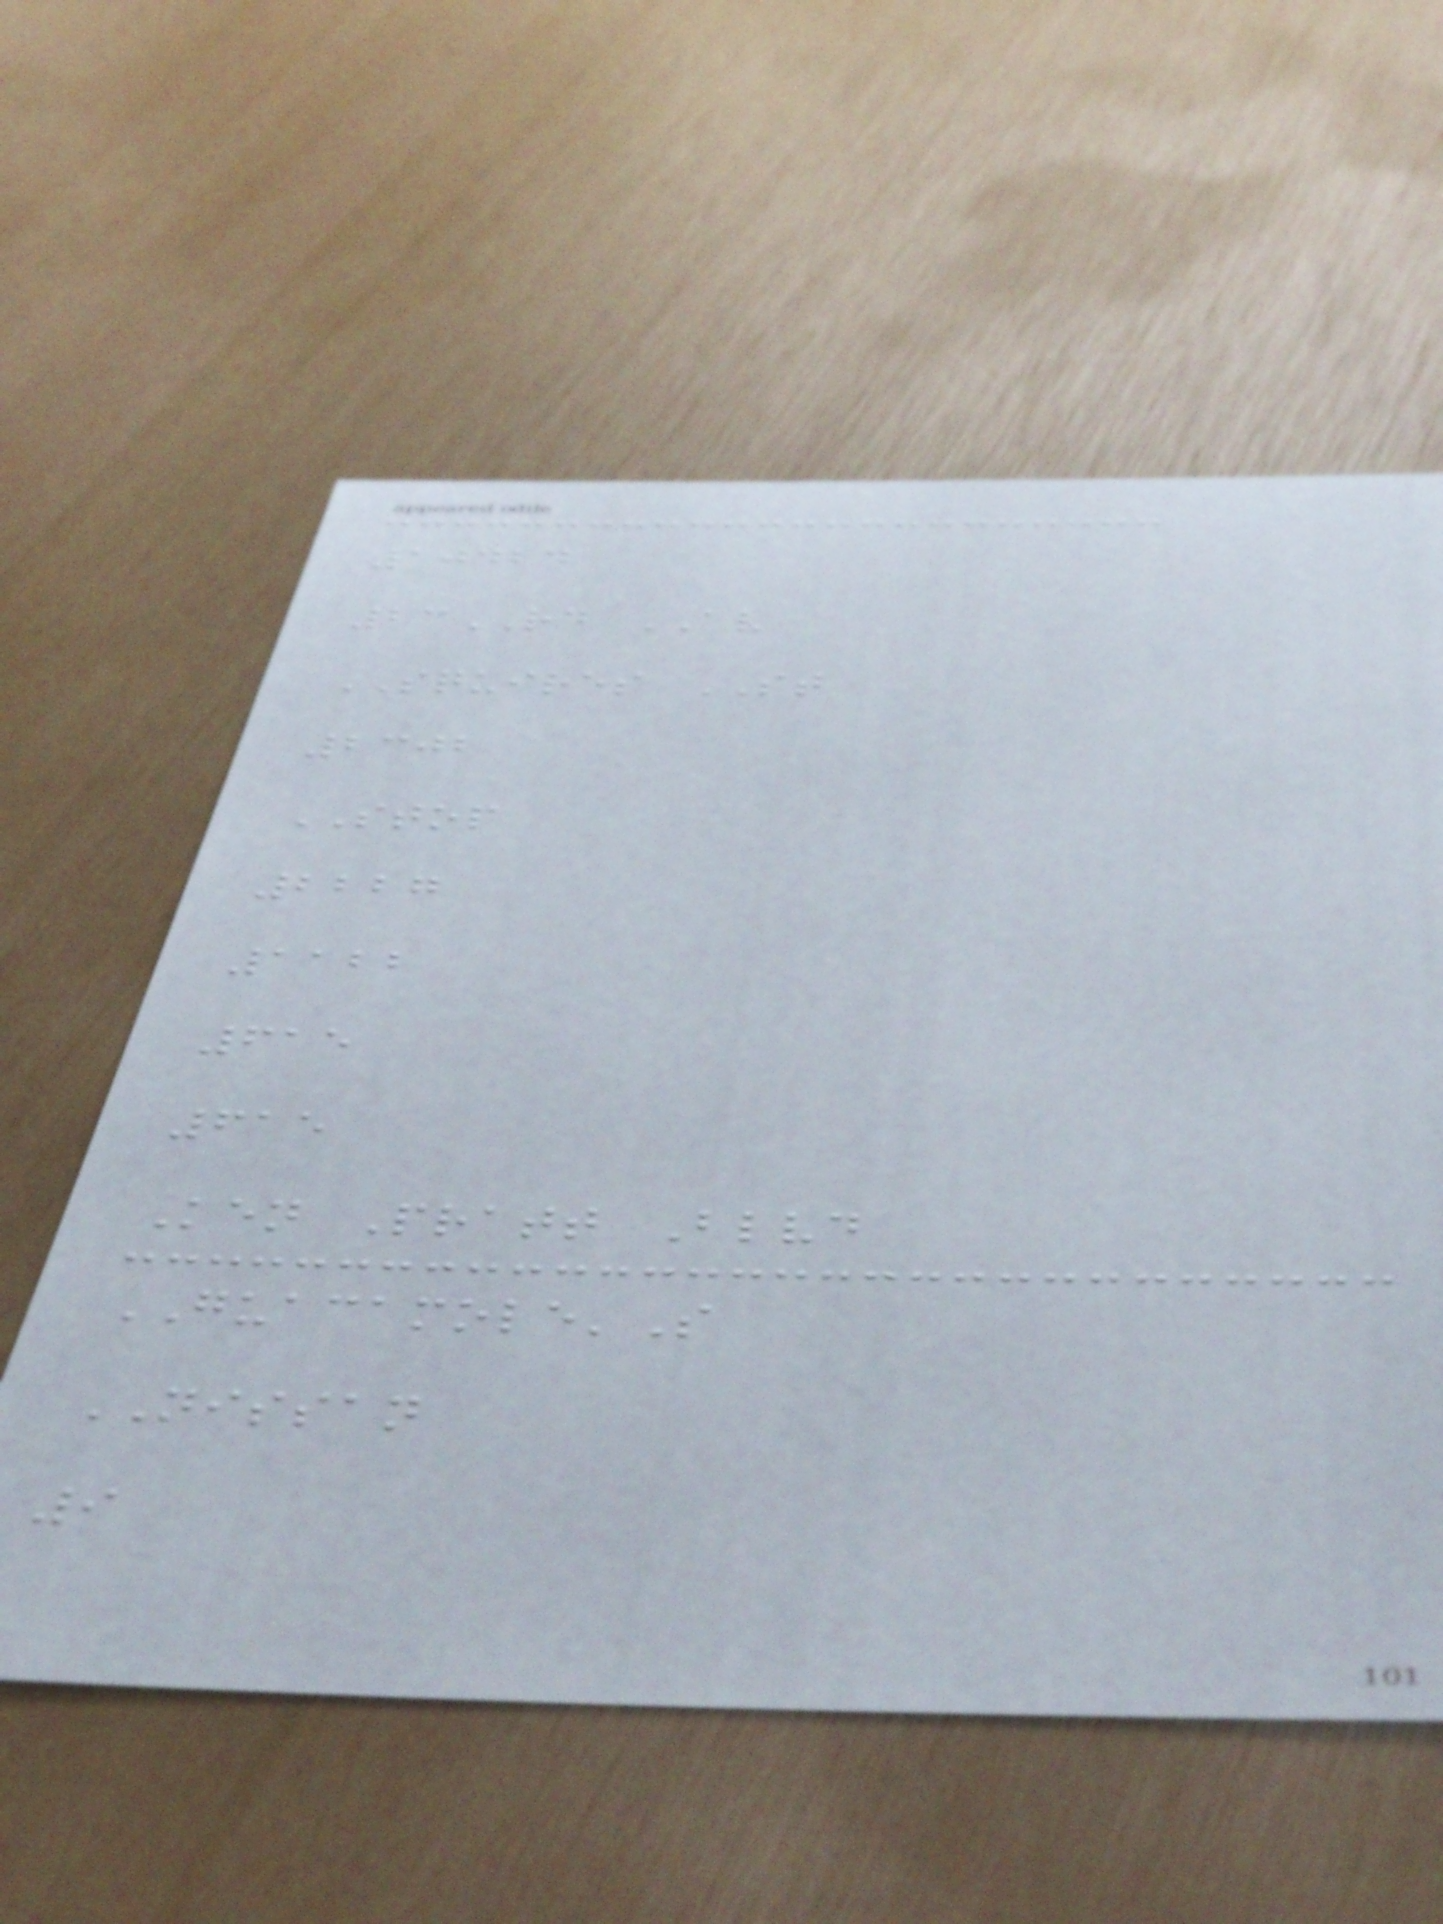10424
23RD AV
SQUIRES ST
2302
STOP
2227
1122
615
615
Ken Pratt Blvd
GUACAMOLE'S
NISSAN
9
